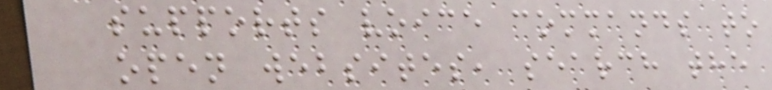supports voice commands to
open websites, search the
